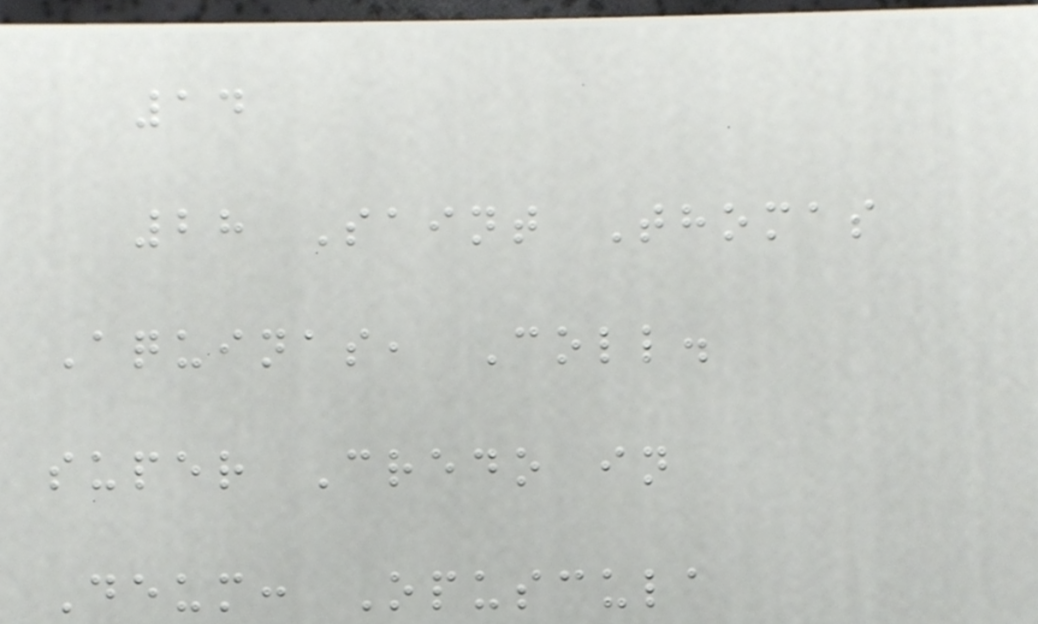14
28 Saint Thomas
Aquinas, Coll.
super Credo in
Deum: Opuscula
